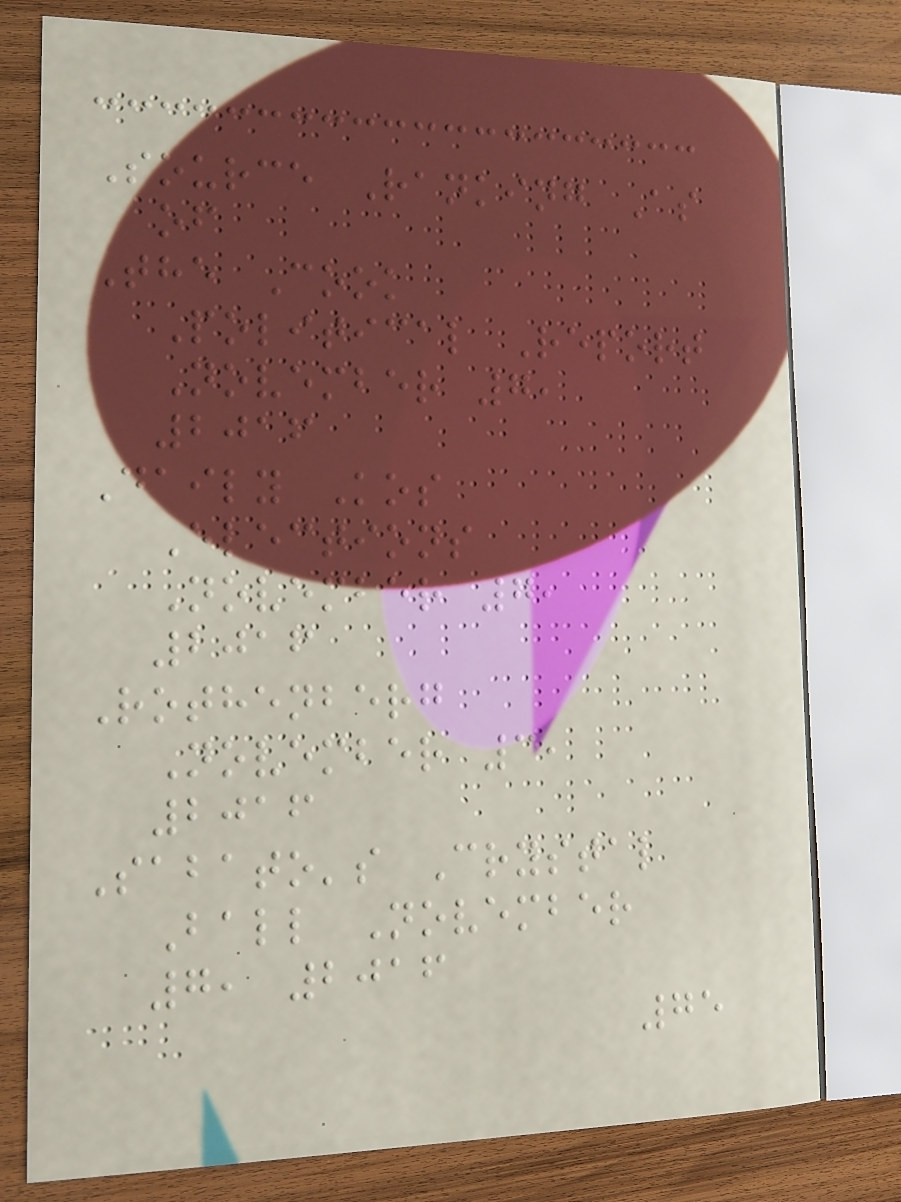Source Ranking As
of
The Cook
Political Report
November 7,
2016
Daily Kos
Elections
November 7,
2016
Rothenberg
November 3,
2016
Sabato's Crystal
Ball November
7, 2016
75
